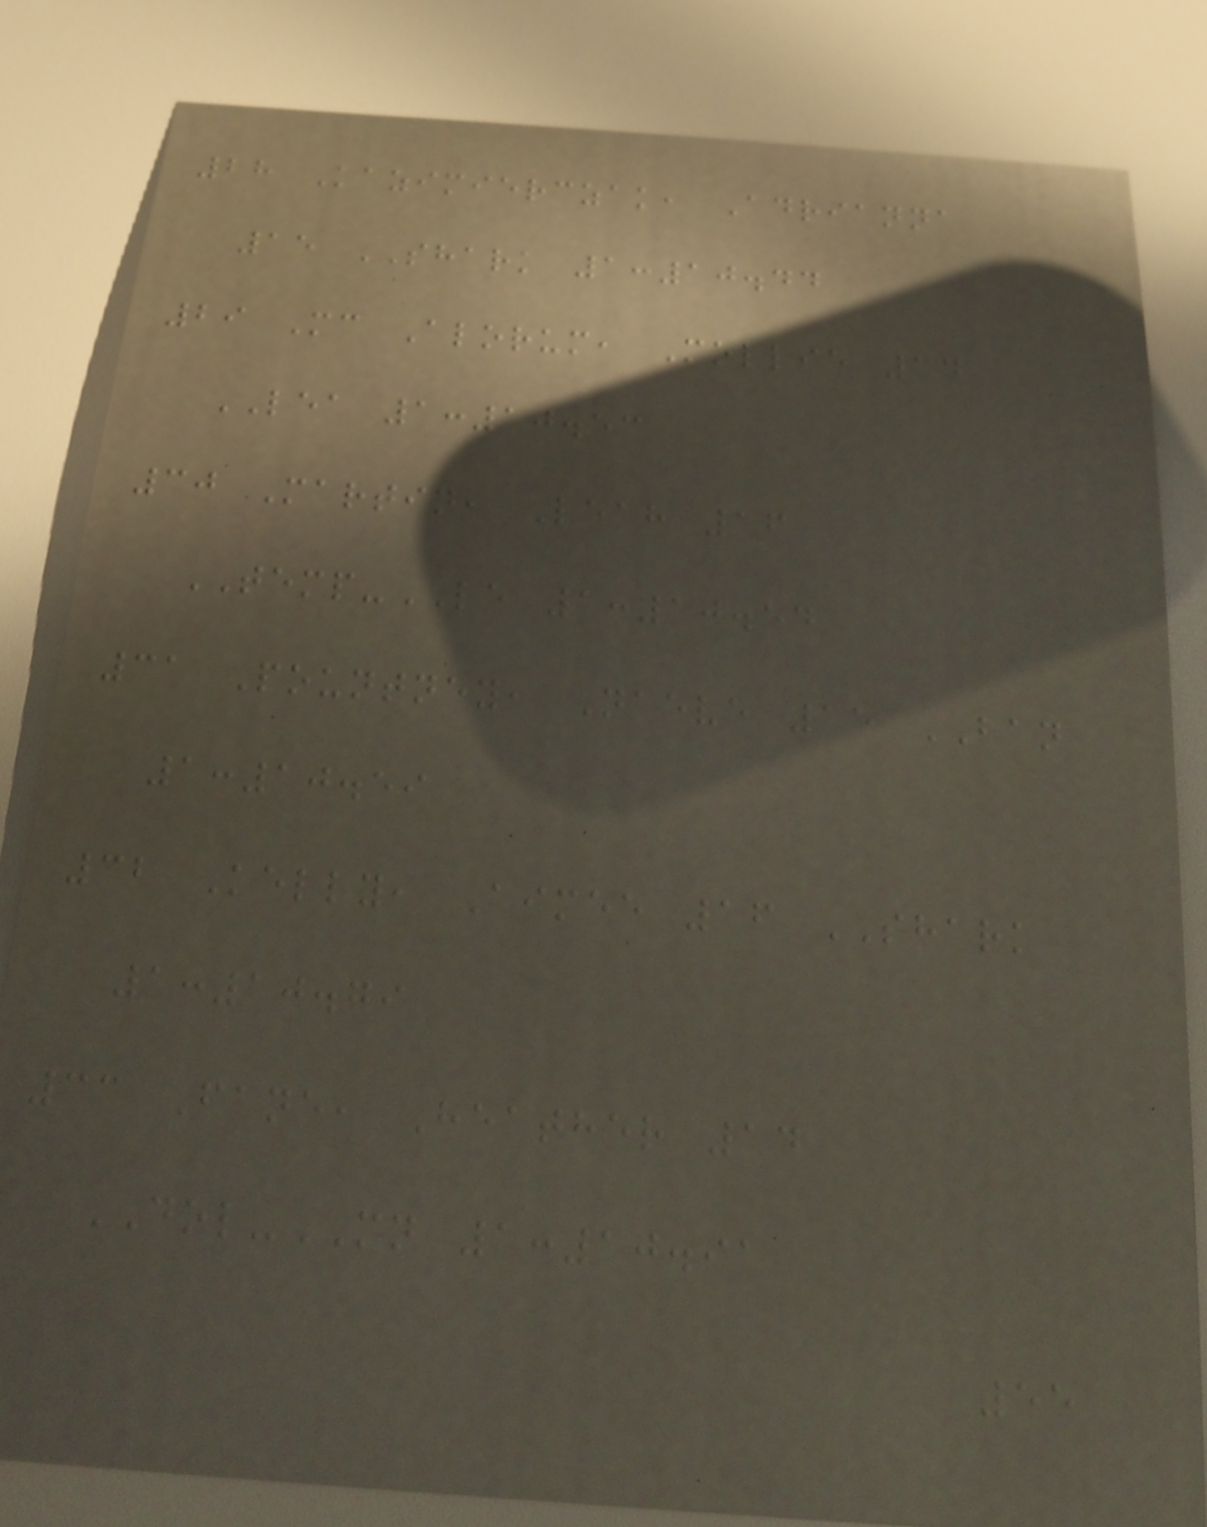28 Kazimierczak, Adrianna
15 SHARK 1:10.44
29 Mc Alorum, Mollie 14
LEA 1:10.53
30 Martin, Leah 16
TEMP-LE 1:10.54
31 Pountney, Naeve 15 BAN
1:10.59
32 Kelly, Aimee 16 SHARK
1:10.79
33 Fane, Heather 14
DOL-MN 1:10.91
55
